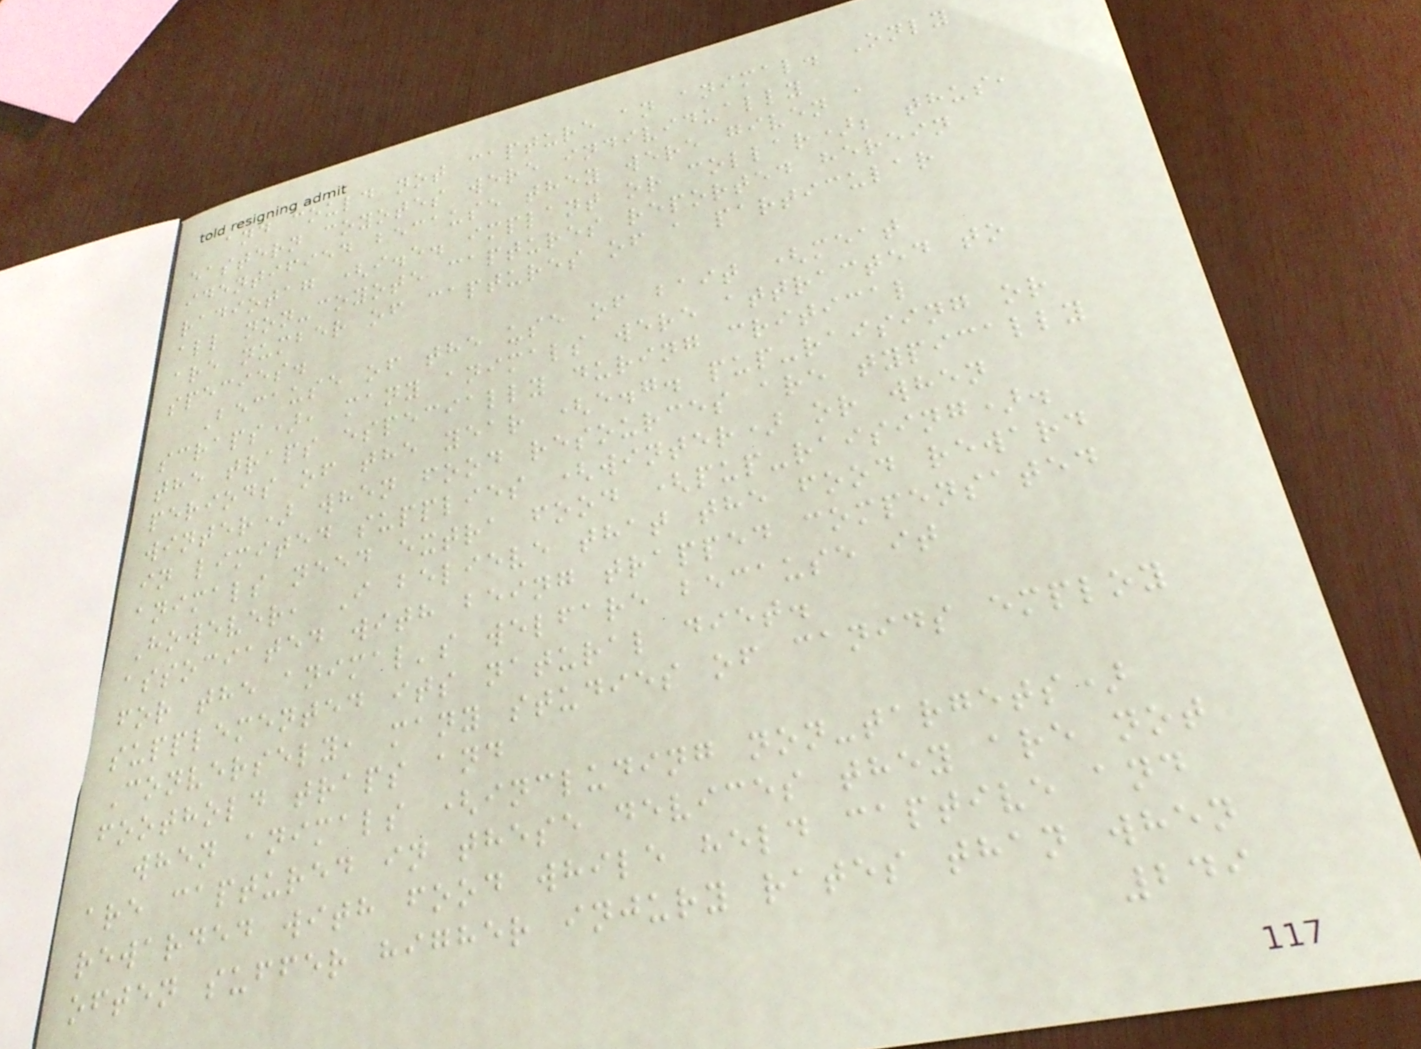and could not capture an animal. Only
eastern coyotes were individually
identified because they were given a
radiotag (i.e. implant or collar); thus,
all non-coyote captures reported herein
are number of captures of a particular
species.
Because of the use of bait (meat
scraps), many animals were attracted to
the traps especially during critical
periods of the year (e.g. pup-raising or
winter) when food resources are typically
in limited supplies (winter) or when
animals need extra food (pup-raising).
However, I believe that the food reward
associated with being trapped compensated
for the animal's welfare because it
supplemented its natural diet.
Conversely, many studies of canids employ
foothold traps and
when animals (including non-targets)
are captured in these devices they are not
rewarded with food while held captive and
often suffer higher injury rates than when
249
